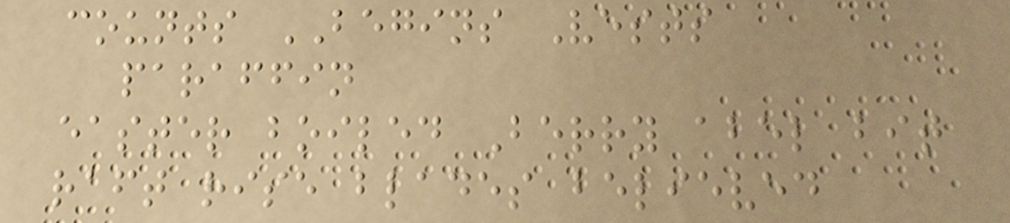counts BEGINS Vests
paraffin
easter boiled Berry abel bit
raft rise blades believed
